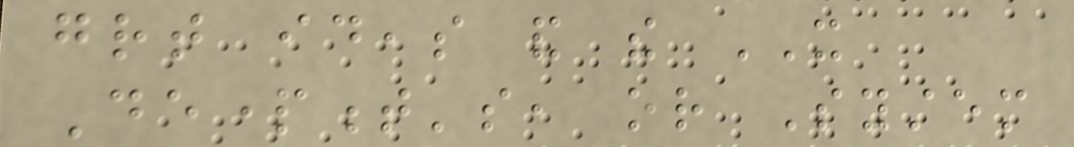great ideas and the IT
Department's, or System
